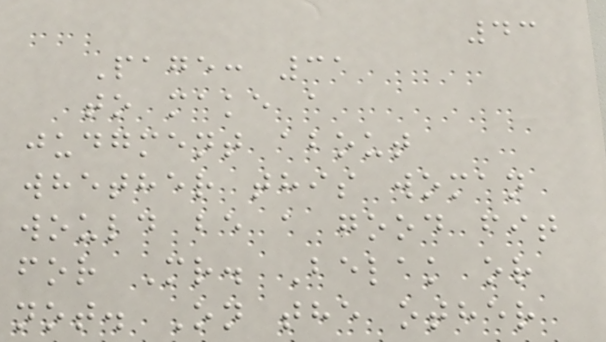43
Page: 31
to make a
judgment about
whether this woman
would be a good fit
for Mr. Belak or
not. On the other
